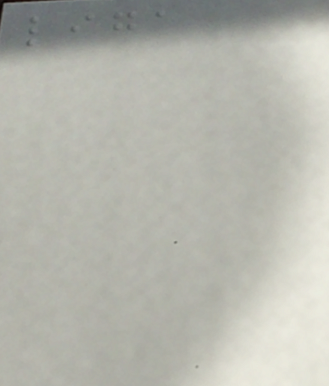liga
